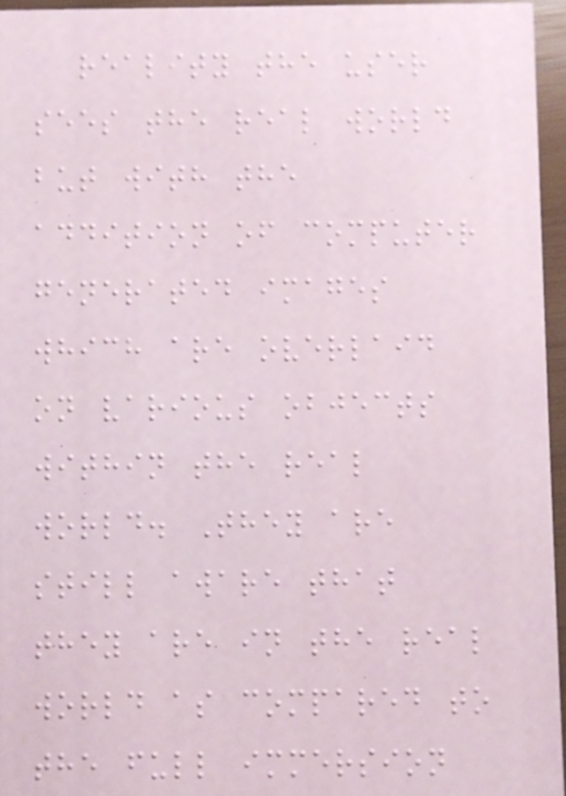reality the user
sees the real world
but with the
addition of computer
generated images
which are overlaid
on various objects
within the real
world. They are
still aware that
they are in the real
world as compared to
the full immersion
